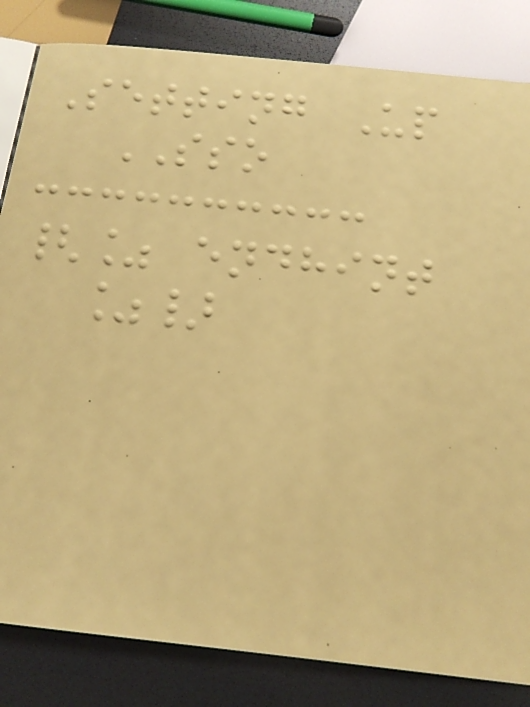Setting Up
SSO
{% endhint
%}
